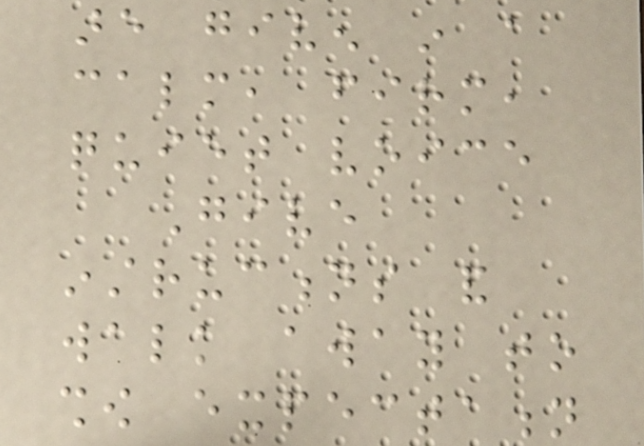are given in a
calm, firm,
quiet voice
Give
instructions and
walk away to
show expectation
